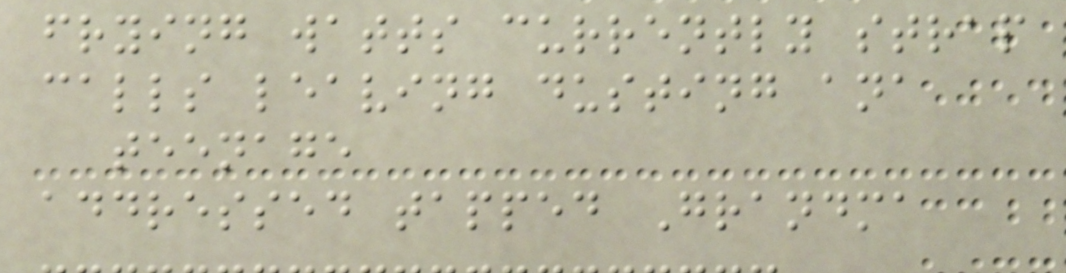frying watts currently strap
calls leaving dusting ana
teenage
addressed tapped Grandma
